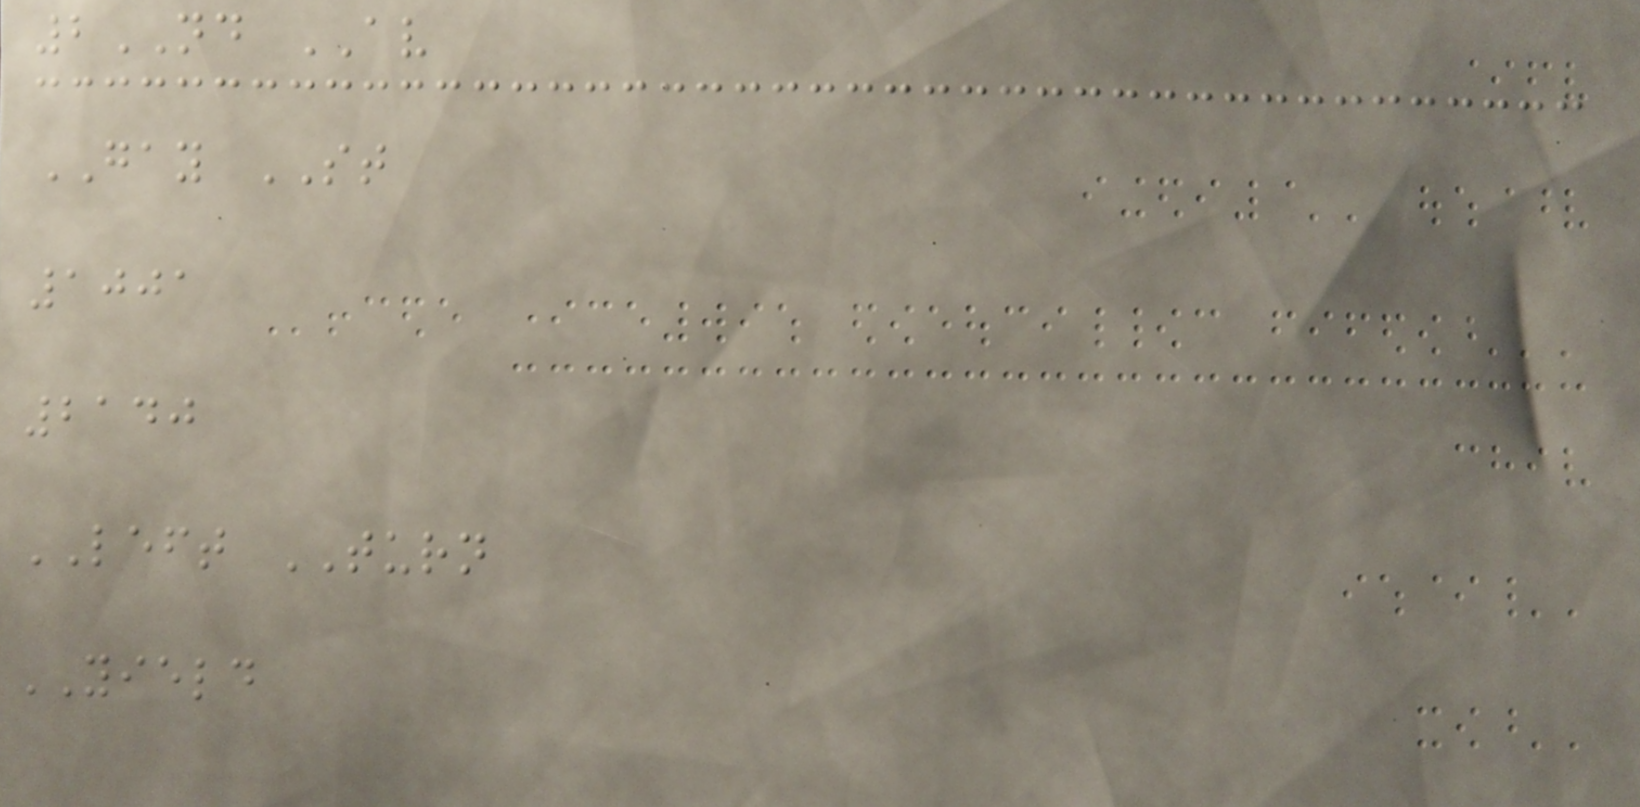2ND AV
GAY ST
1001
2140
LEFT TURN
YIELD
